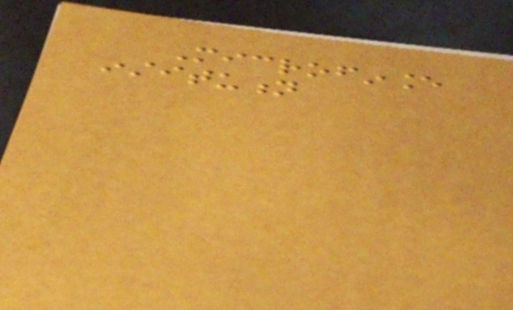Microfinance
institution
